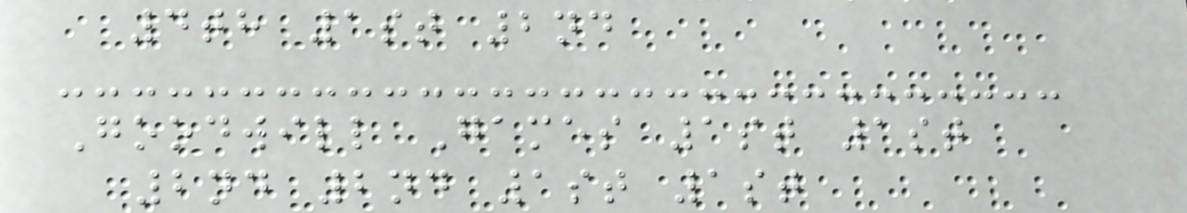4th 1st 2nd
Goodwill Games 1st 1st
2nd 2nd 1st 1st
